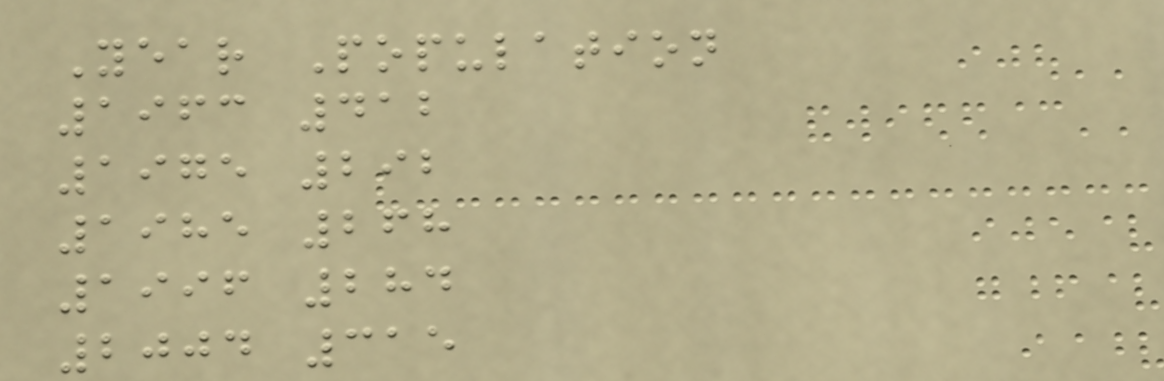Year Population
1963 412
1975 292
1985 268
1996 284
2004 315
